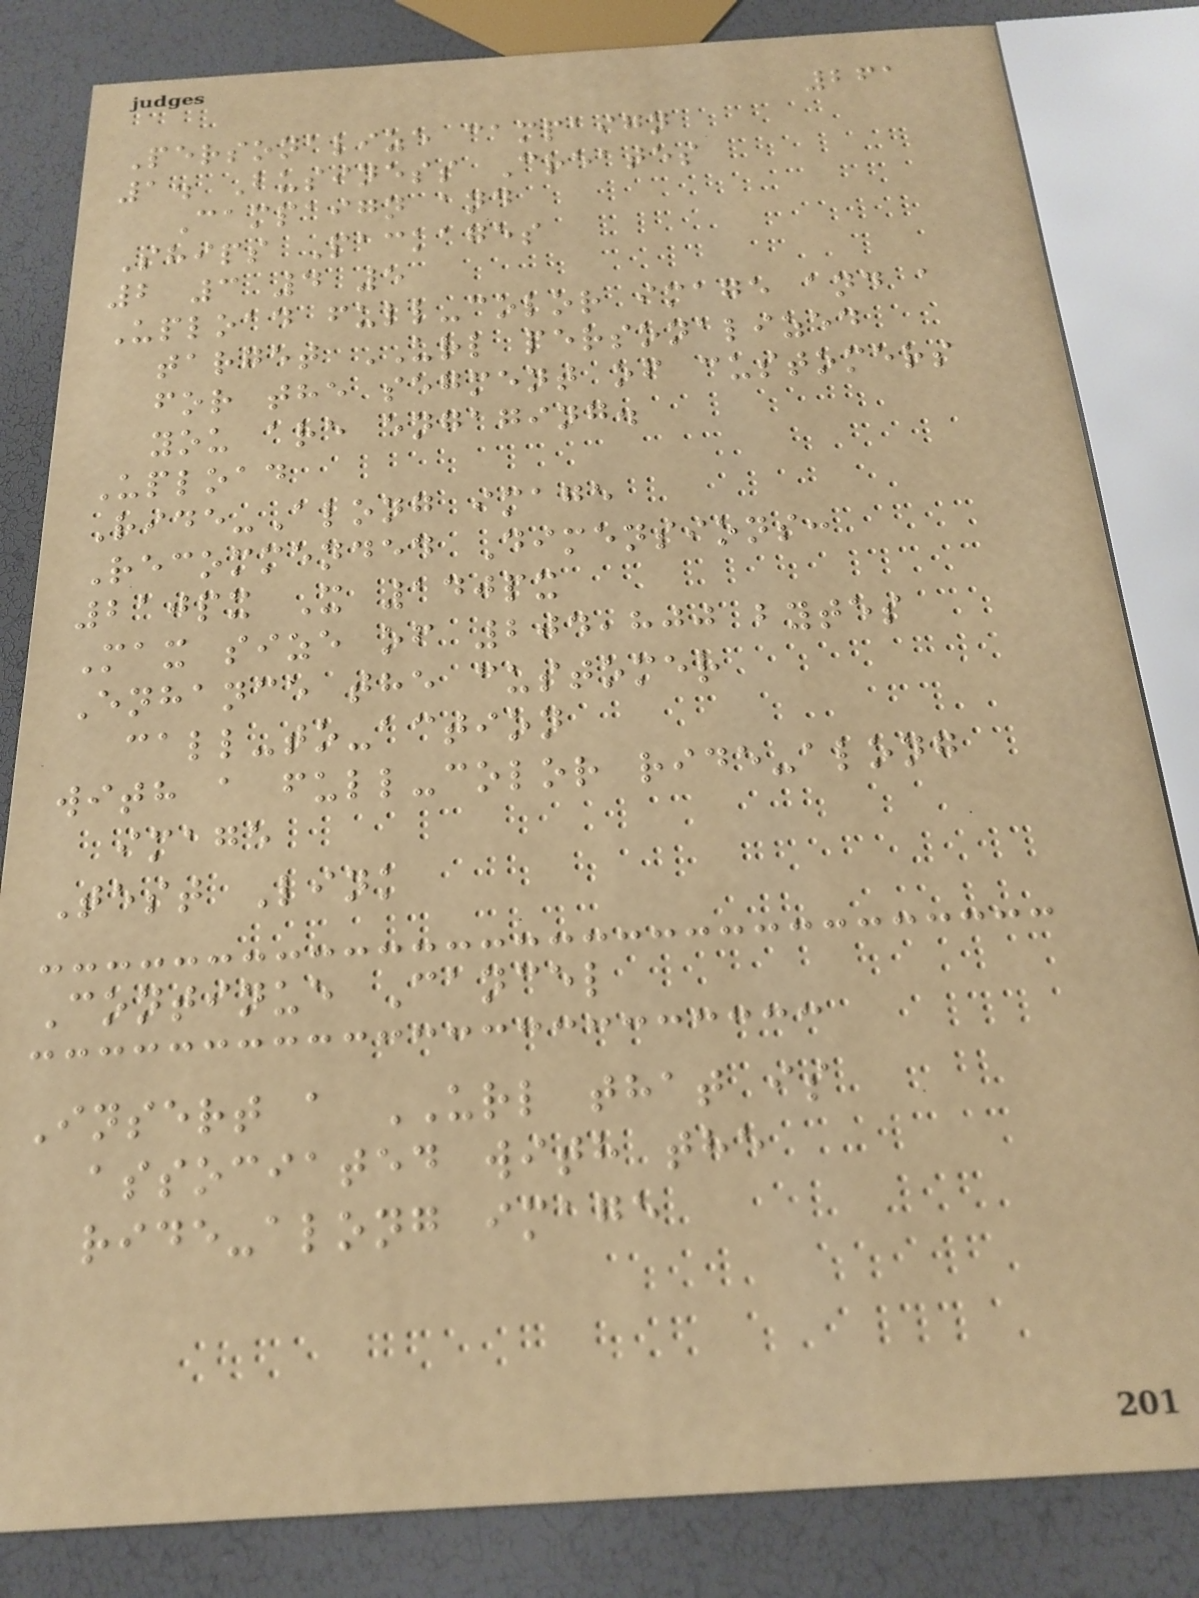261
Personalize campaign
1. Business Creates
Campaign and
Ships Packages
2 3 4 5
Upload full-color image and a
target URL personalized
for the segment of customers
you are engaging.
Upload
Ride-Along image
Recommended Dimensions:
210px X 140px
Max size of 204,800 bytes
Enhance the customer
call-to-action
with a full-color ride-along
image
Test Link
Continue Cancel
Insert a URL that is
associated with the
ride-along image
